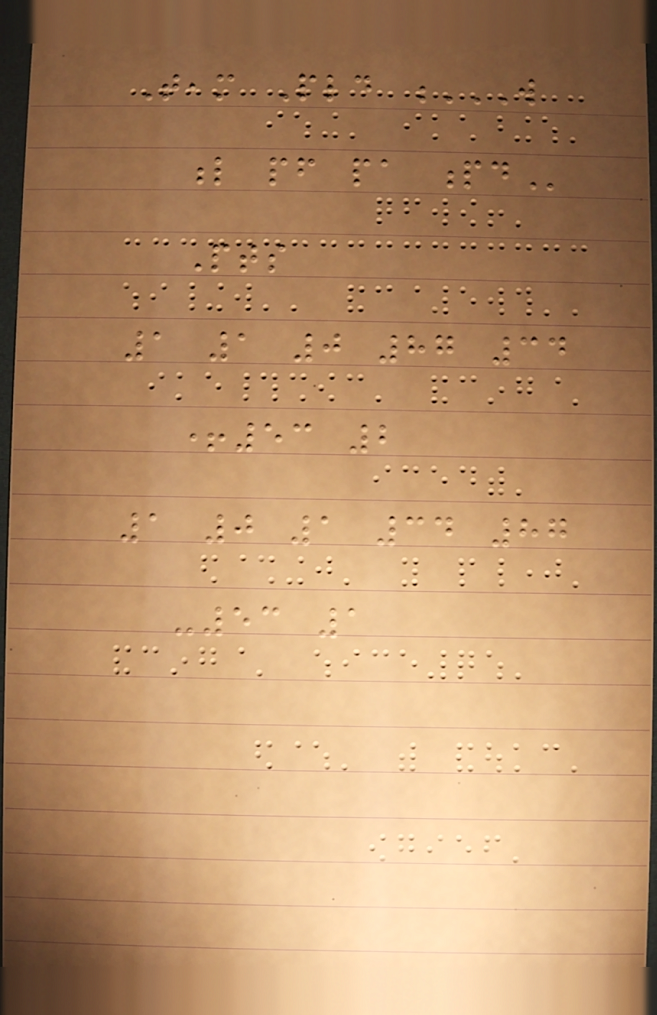Team Pld W
L PF PA PD
Pts
1 1 0 87 34
+53 2
1 0 1 34 87
-53 1
